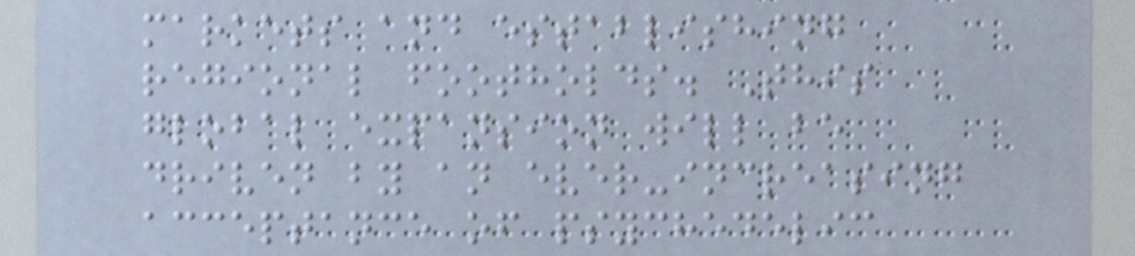markets and establishing
regional footholds. This
global expansion will be
driven by an ever-increasing
acceptance of psychedelic
